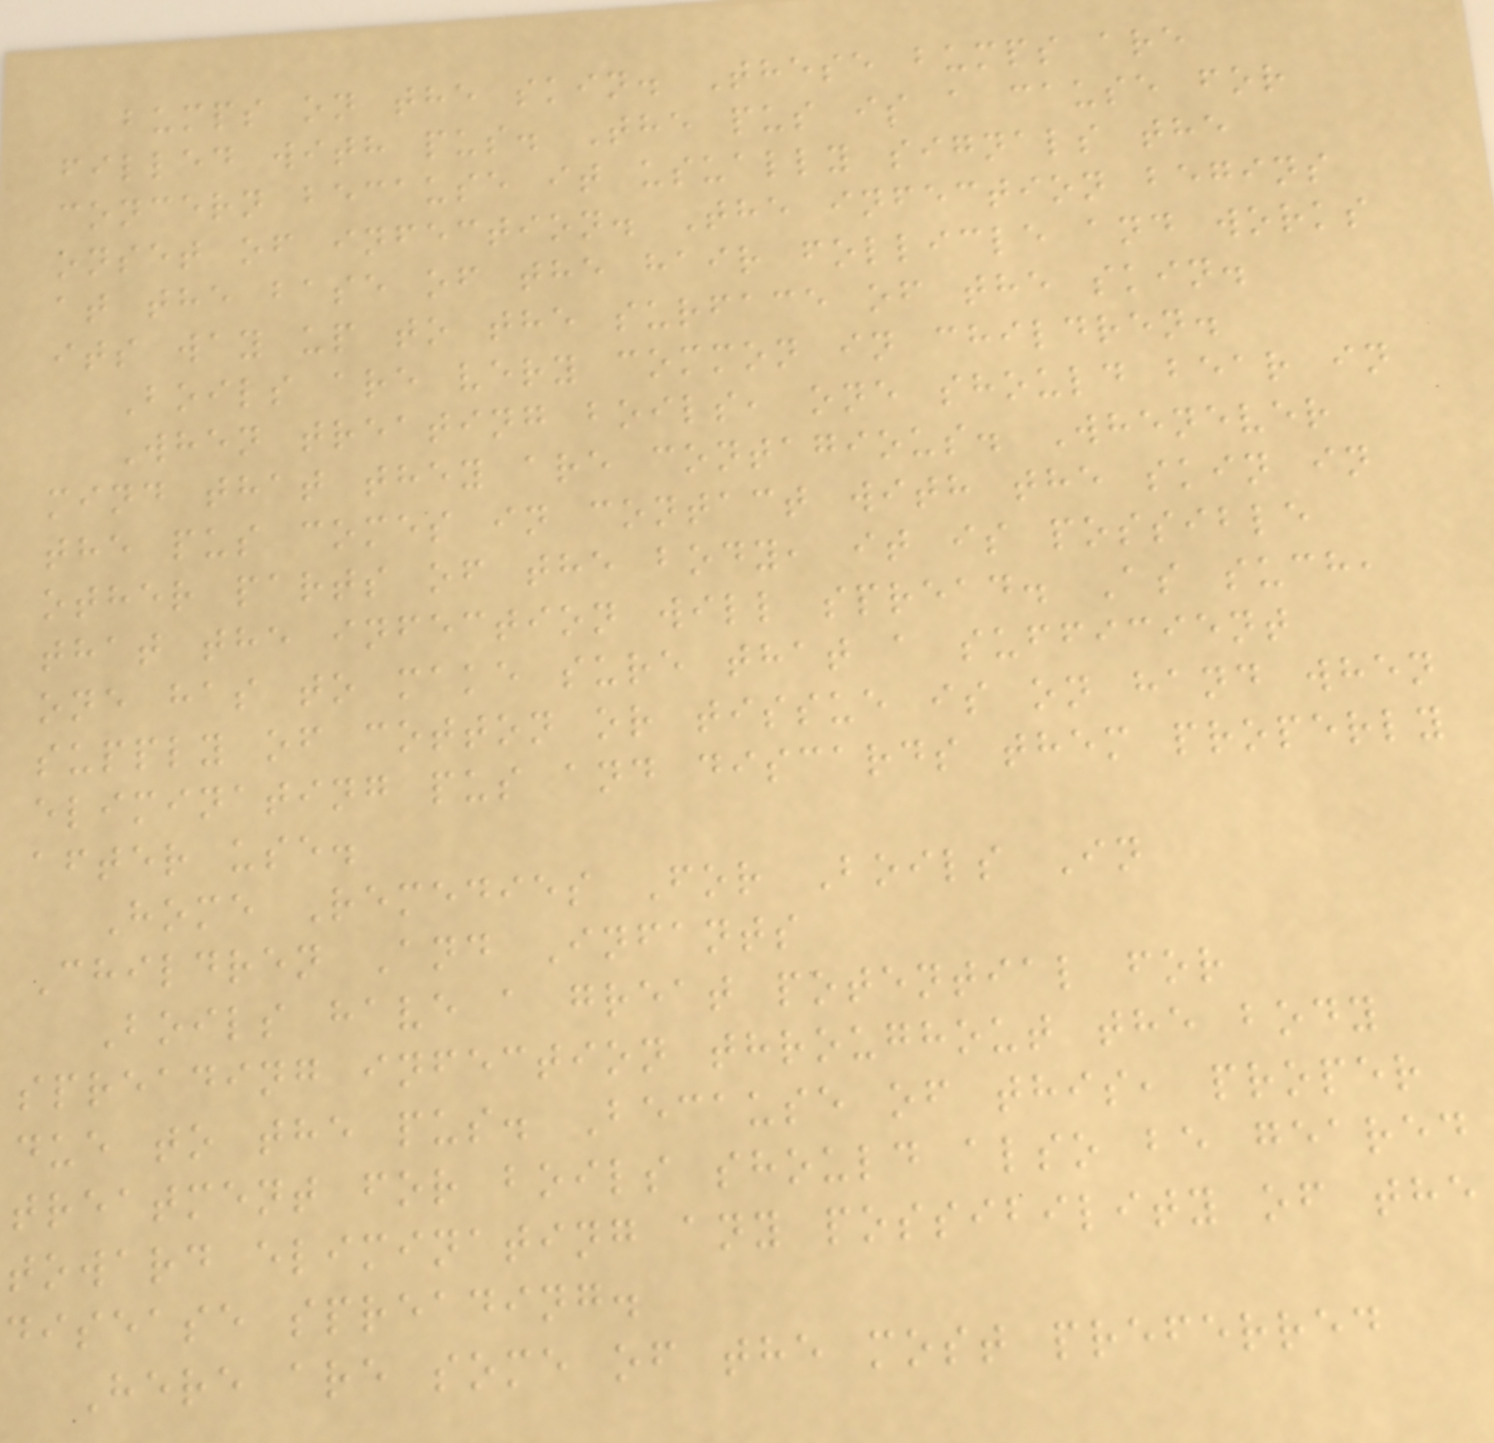bumps on the skin. These bumps are
filled with pus. The pus is a cause for
concern because it usually signals the
onset of infection. The infection begins
at the base of the hair follicle and works
its way up to the surface of the skin.
Boils are very common in children.
When treating boils, one should bear in
mind that they are contagious. Whenever
the pus comes in contact with the skin in
other parts of the body, it is possible
that the infection will spread. As such,
one has to make sure that a sufficient
supply of cotton or tissue is on hand when
eliminating pus and discards them properly
after use.
Home Remedies For Boils In
Children And Infants
Boils have a great potential for
spreading infection throughout the body
due to the pus. Because of this, proper
treatment for boils should also be geared
toward eliminating any possibility of the
disease spreading.
Here are some of the most preferred
